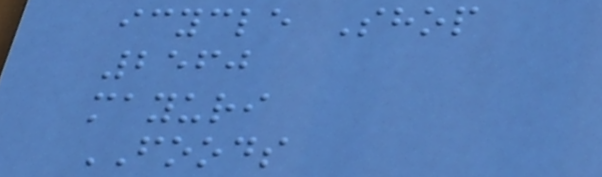icycle Shop
2560
mayuri
FOODS
